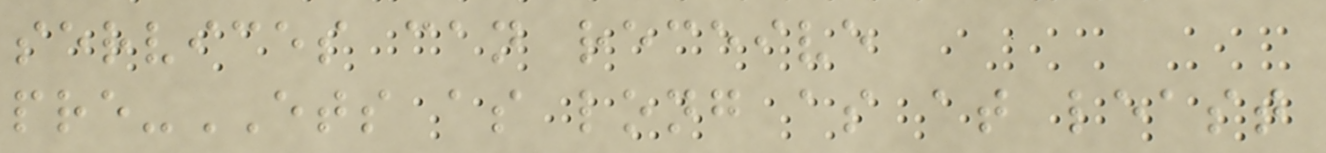services can receive
pre-ETS as long as at least
